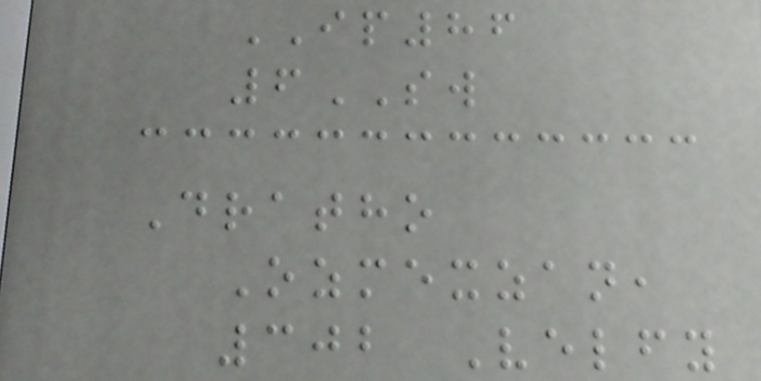IP86
6SW
Dratho
Ozmexzan,
302 Velfy
